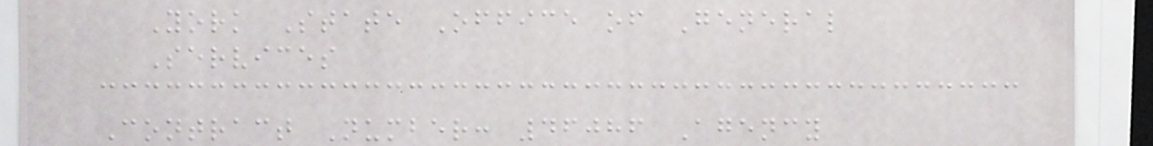York State Office of General
Services
Contract Number: 46086 Agency
